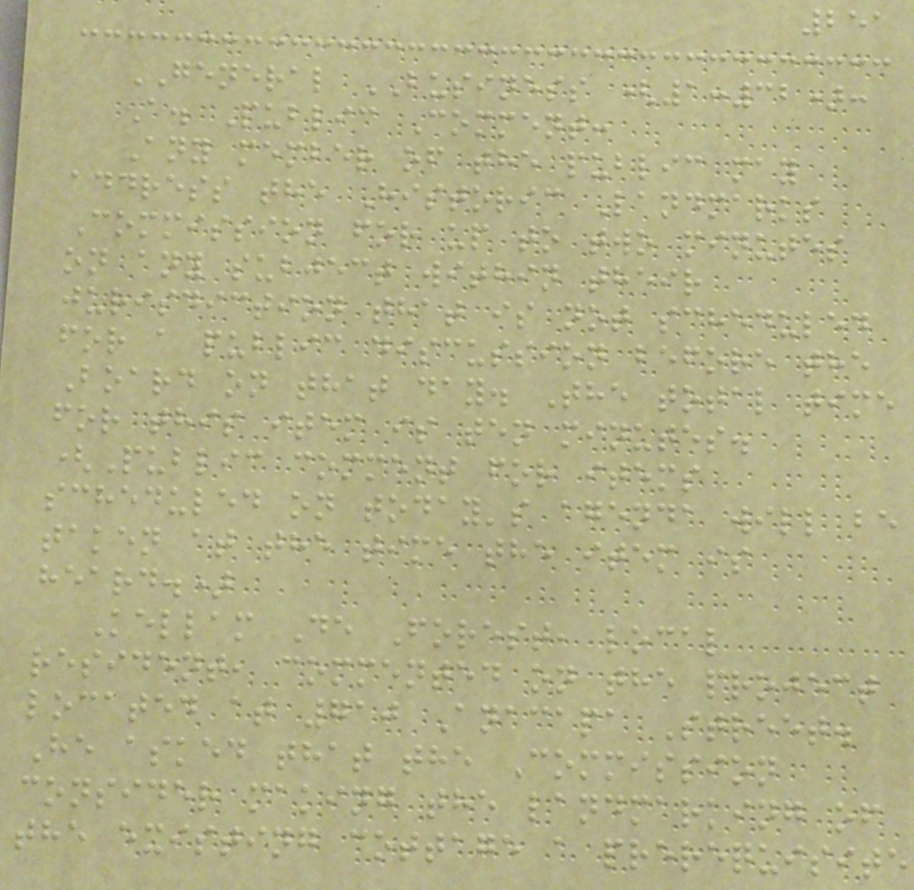251
GENERAL BUSINESS (1:32):
A. Public Comment:
Any member of the public may
address the Historic Landmarks
Commission for up to two minutes
on any subject within their
jurisdiction that is not scheduled
for a public discussion before the
Board on that day. The total time
for this item is ten minutes.
(Public comment for items
scheduled on today's agenda will be
taken at the time the item is
heard.)
Kellam De Forest, local
resident, commented on the project
located at 710 Anacapa Street.
He asked that the Commission
consider making the landmarking of
the existing cottage a prerequisite
